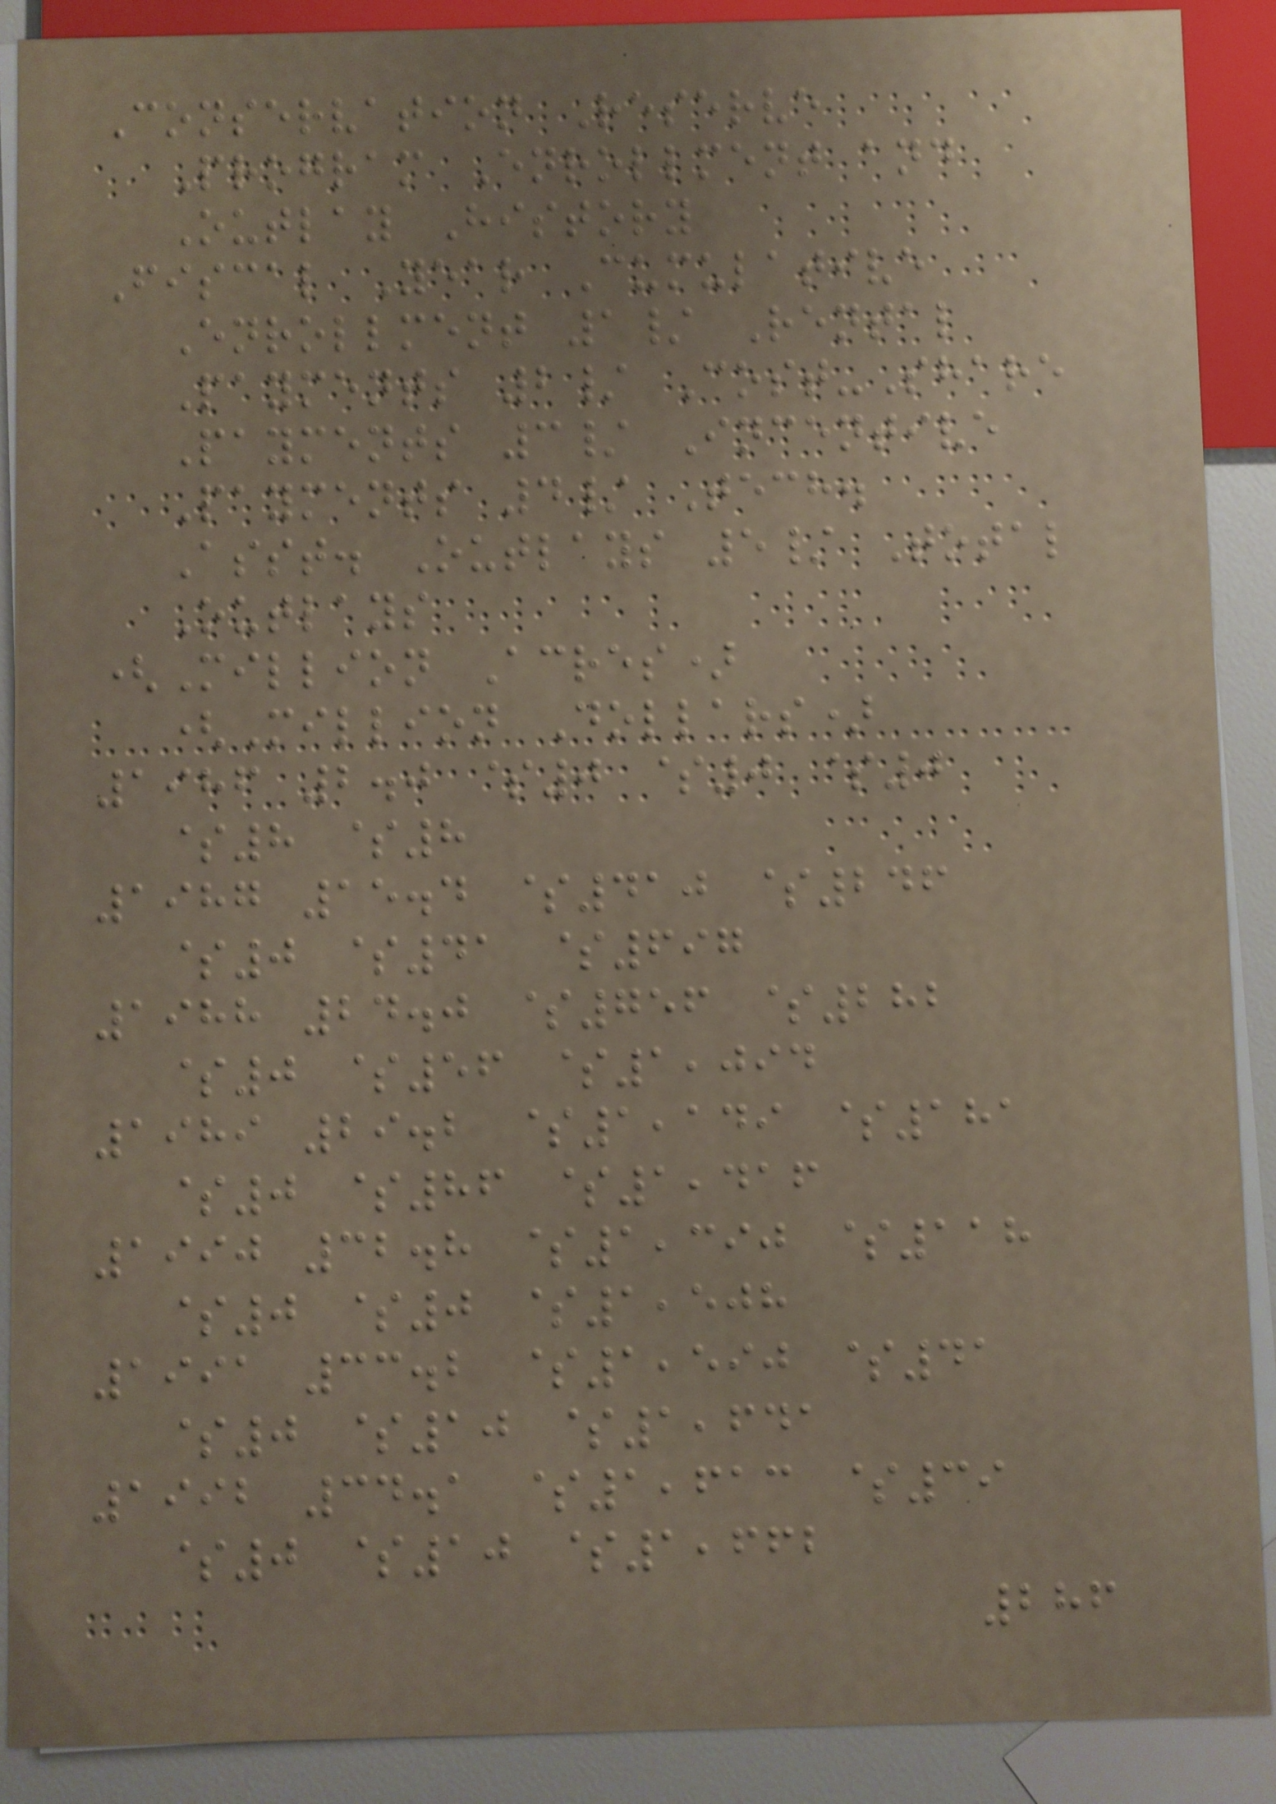Conservation Reserve
Program Enrollment and
Outlay History
Fiscal Year Cumulative
Enrollment 1/ Rental
Payments 2/ Cost-Share
Payments 3/ Incentive
Payments 4/ Tech.
Asst. Outlays 5/ Total
Outlays
(Million Acres)
(Million Dollars)
1986 2.0 $0 $0 $0
$8 $8
1987 15.4 $410 $246
$0 $41 $697
1988 24.0 $756 $282
$0 $56 $1,094
1989 29.2 $1,149 $181
$0 $86 $1,416
1990 32.8 $1,390 $118
$0 $0 $1,508
1991 33.2 $1,590 $41
$0 $10 $1,641
1992 34.1 $1,613 $39
$0 $10 $1,662
286
